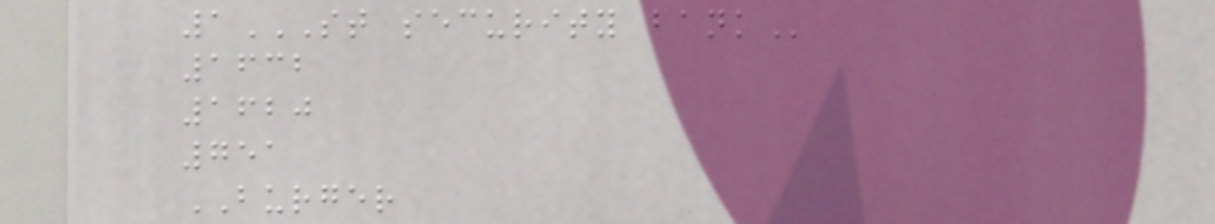1ST SECURITY BANK
1632
1620
751
BURGER
